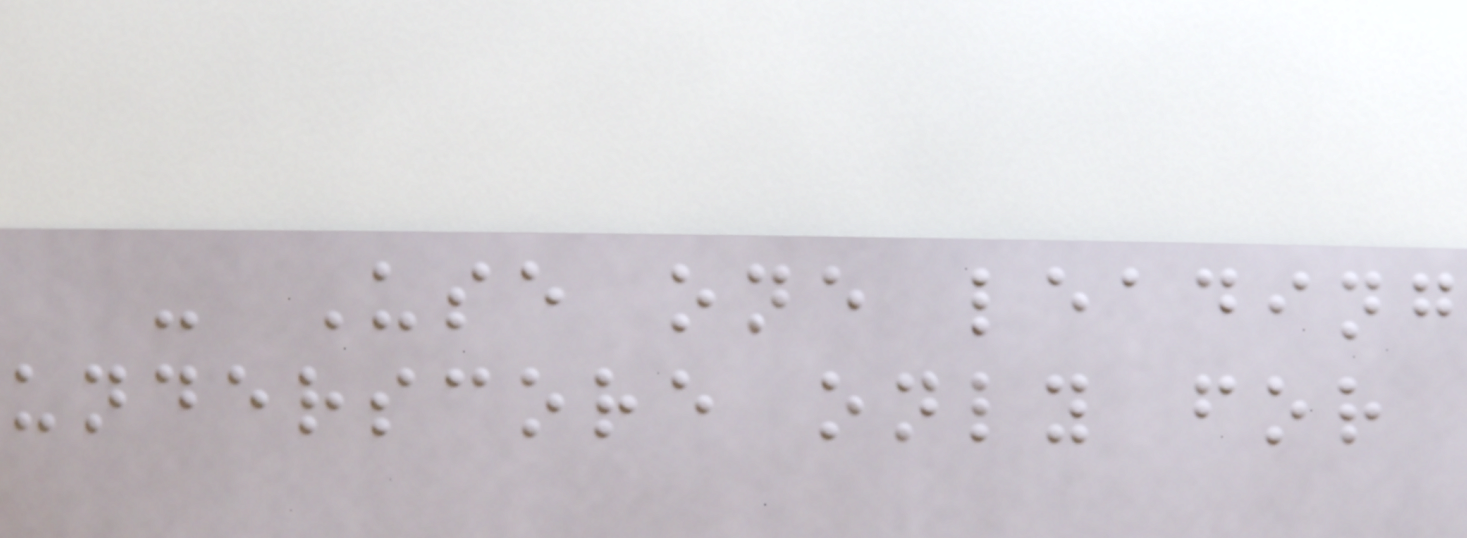- Use one leading
underscore only for
